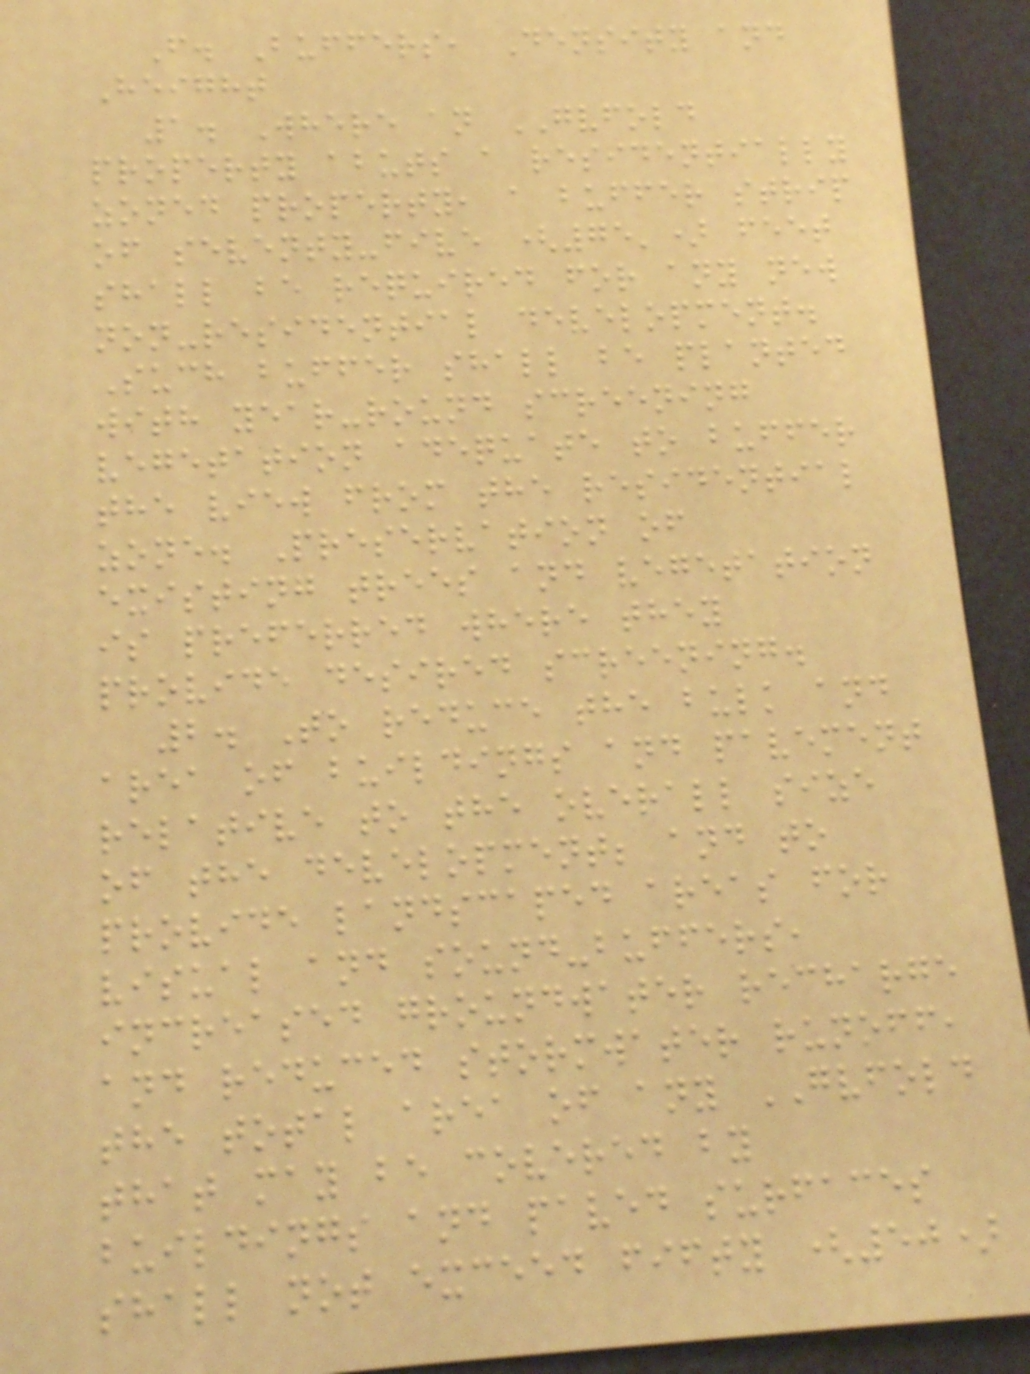F. Buffers, Density and
Height
1. Where an GVFOLD
property abuts a residentially
zoned property, a buffer strip
of seventy-five (75') feet
shall be required for any new
non-residential development.
Such buffer shall be planted
with year-round screening
vegetation adequate to buffer
the view from the residential
zone. Preservation of
existing trees and vegetation
is preferred where they
provide desired screening.
2. To reduce the bulk and
area of buildings and pavement
relative to the overall size
of the development; and to
provide landscaped areas for
visual and sound-buffers,
increased groundwater recharge
and reduced stormwater runoff,
the total area of any GVFOLD
that may be covered by
buildings and paved surfaces
shall not exceed fifty (50)
